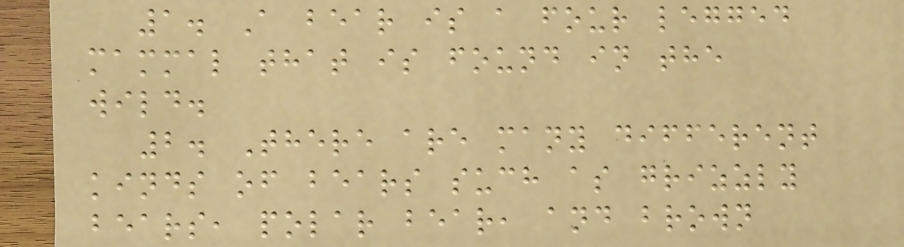1. A bear is a four legged
mammal that is found in the
wild.
2. There are many different
kinds of bears such as grizzly
bears, polar bear, and brown
